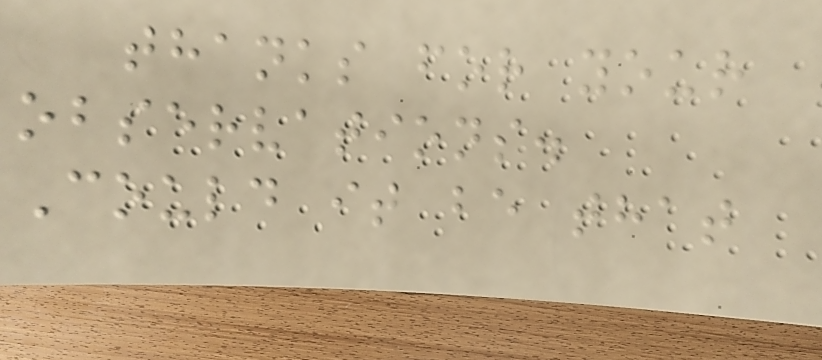thanks for your
observations.
Could it be that
